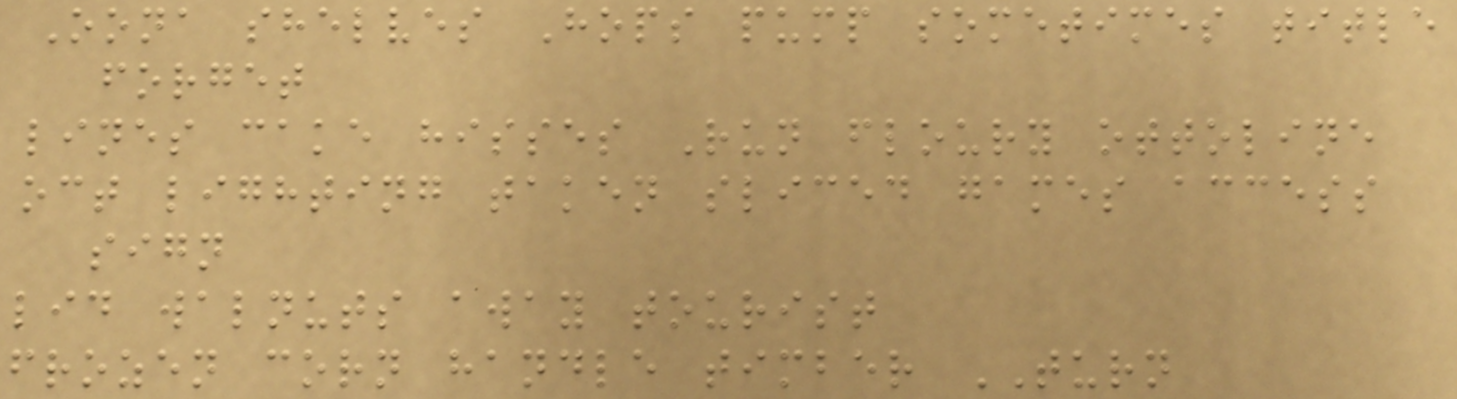Oona shelves Hops pump sometimes title
forget
lines cake hisses Run floury ottoline
oct lighting taken sliced games access
sign
lid walnuts away tourist
frozen corn handle timber TURN
